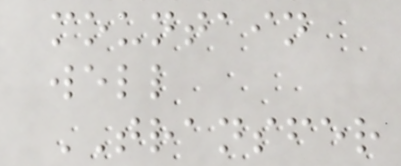mountain
well
TRANSFER
